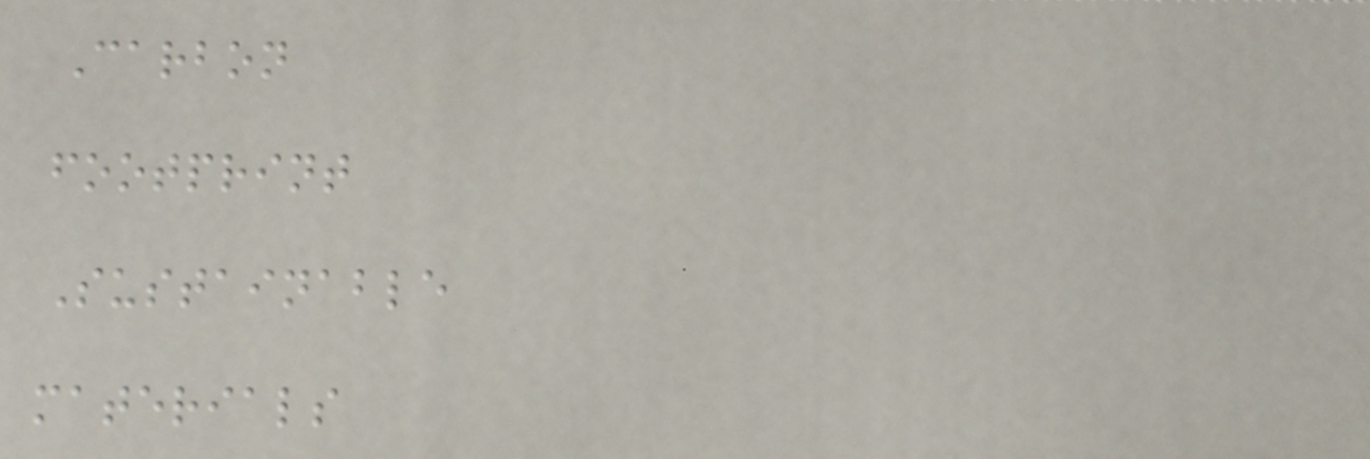Carbon
footprint
Sustainable
materials
